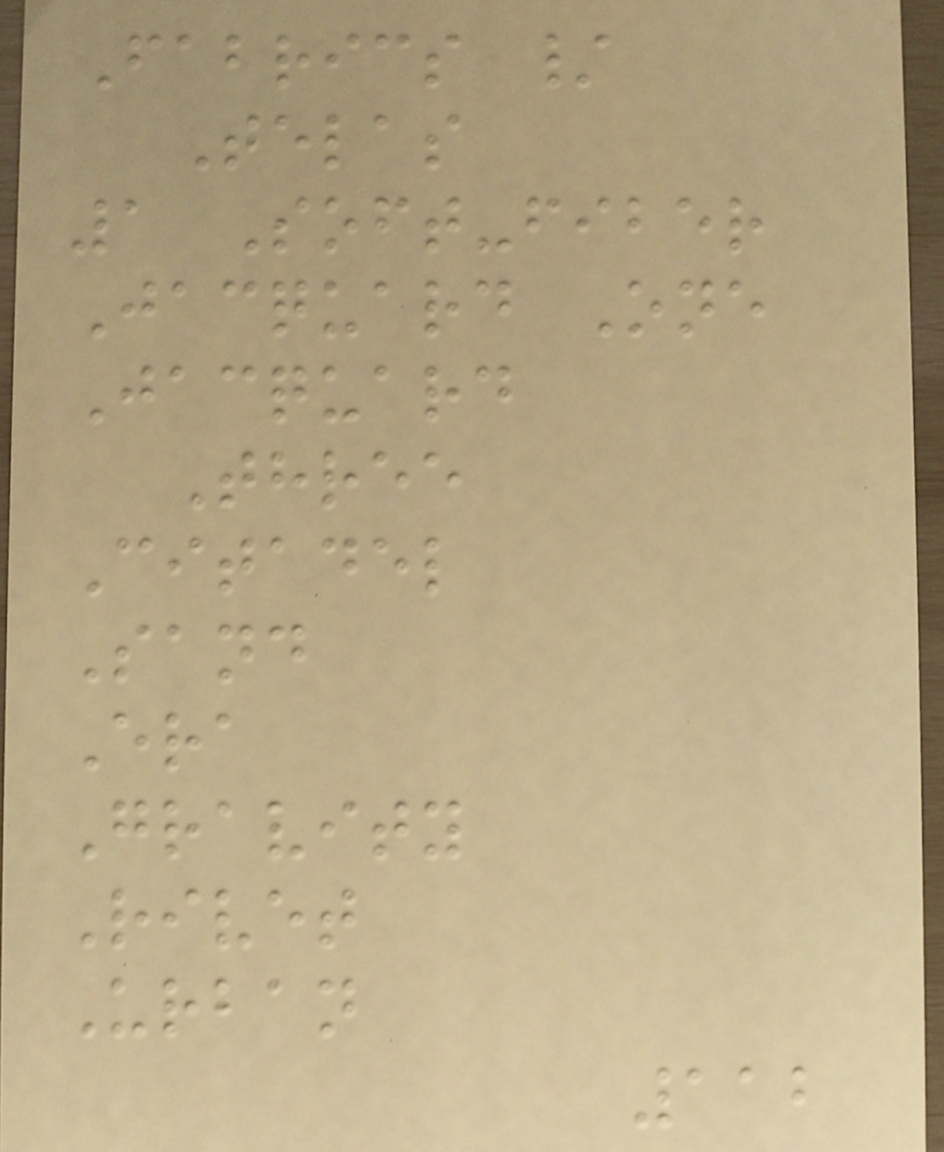Fabrics /
Telas
1 Soft-fiber
Jacquard One
Jacquard
Three
Citadel
Sand
Era
Gravity
Rivet
Urban
112
